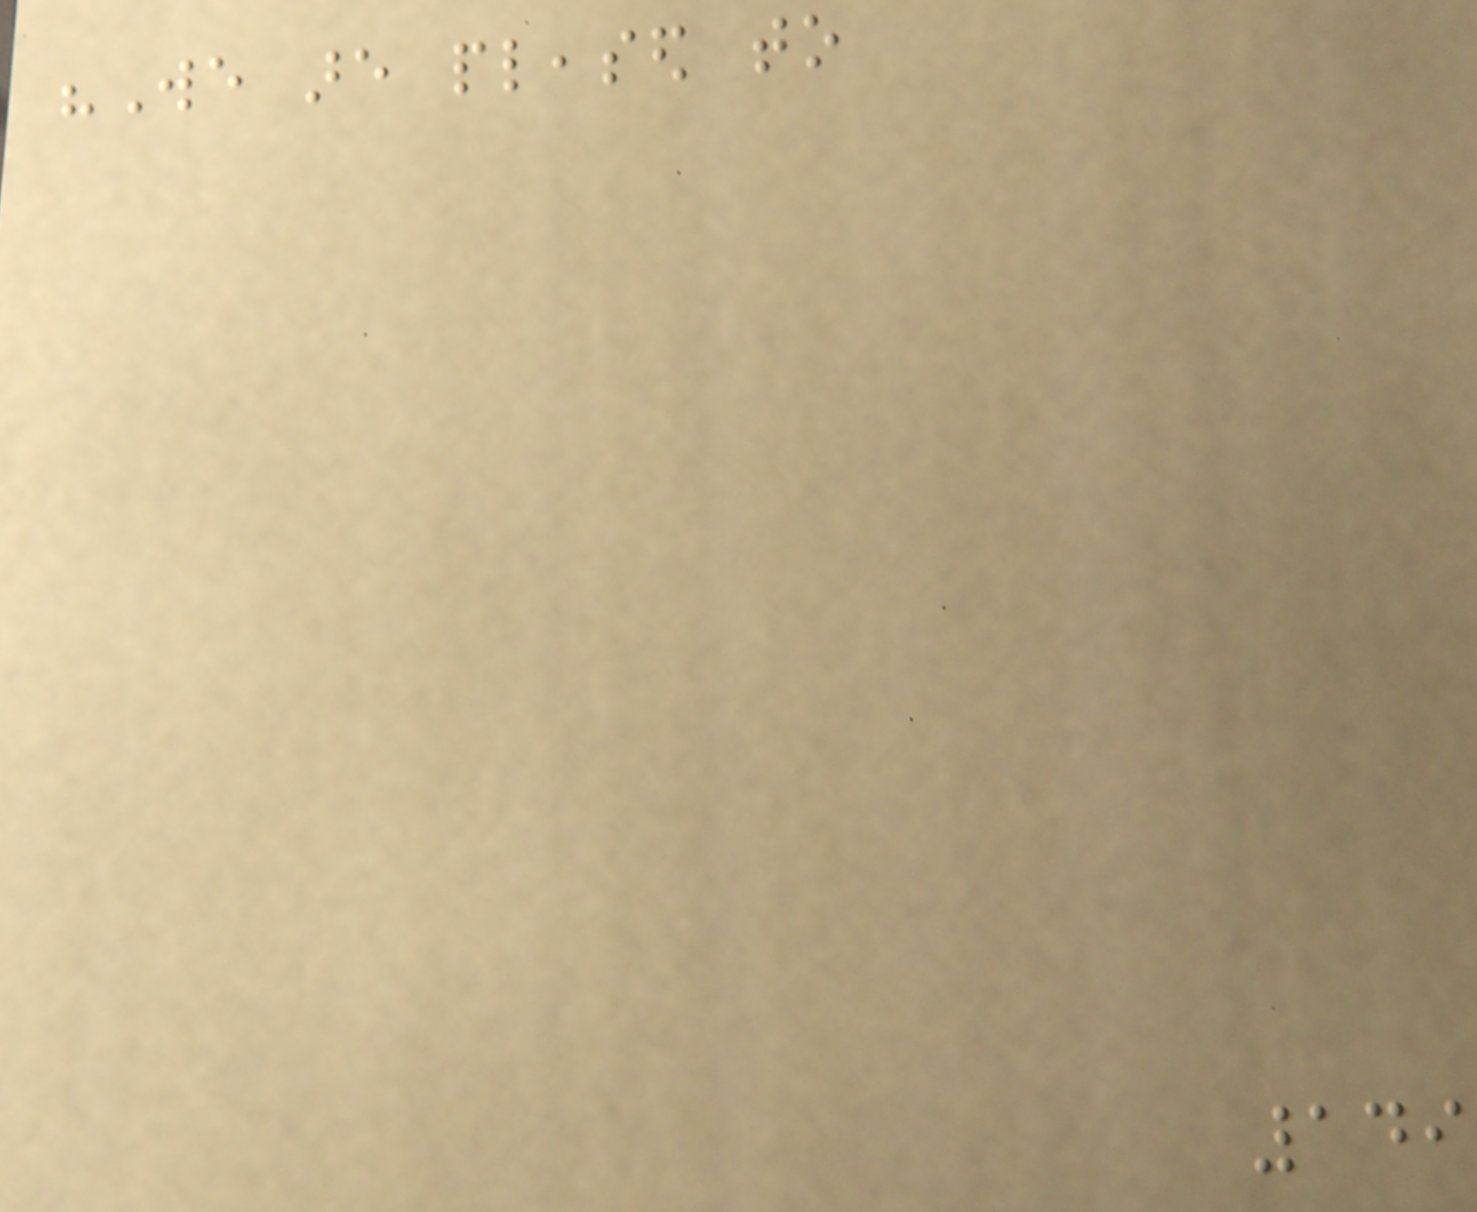"We are pleased to
149
